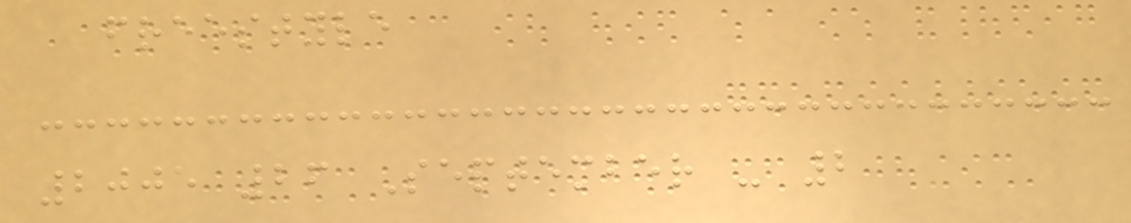freestyle
2005 26 September - 2
